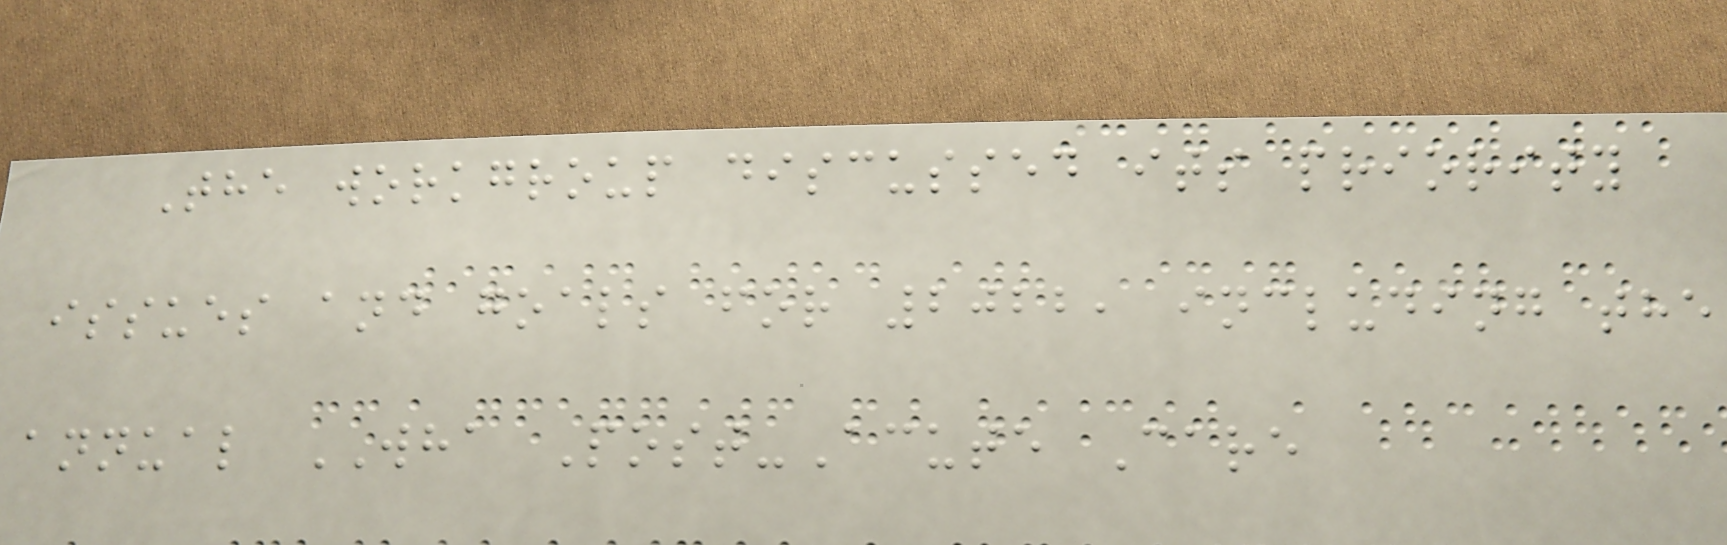The workgroup discussed its priority
issues and goals for 2022, including the
annual WHA Post-Acute Care
